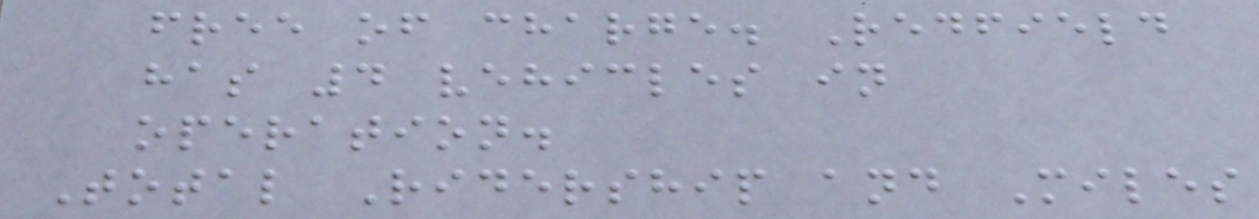free of charge. Redfield
has 4 vehicles in
operation.
Total Ridership and Miles
